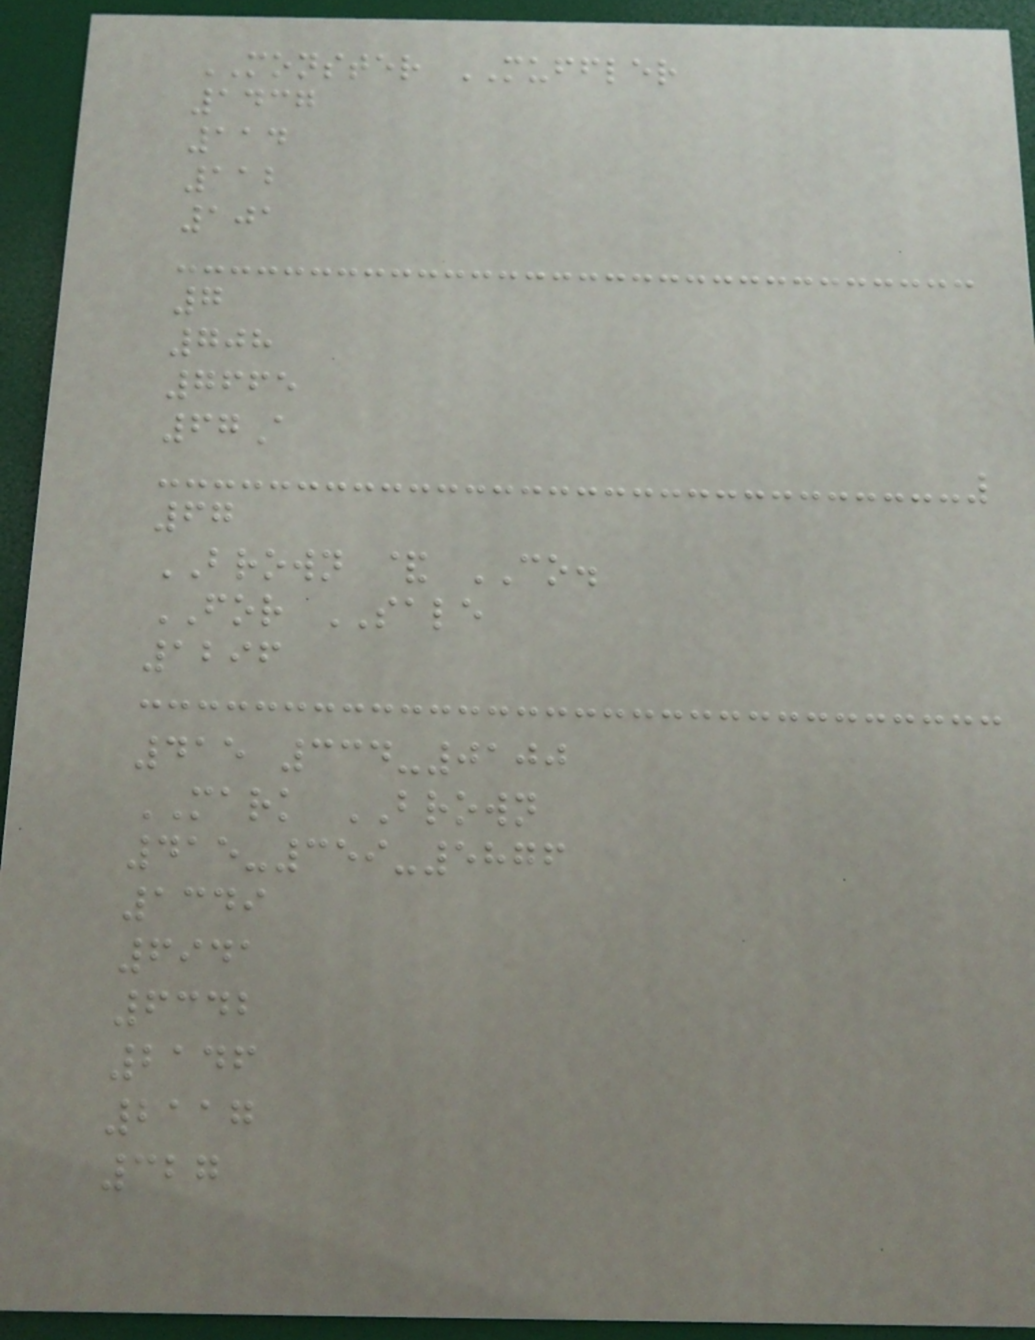MONSTER MUFFLER
1437
114
112
101
7
708
7665
67A
67
BROWN & CO.
FOR SALE
1296
415 334-0100
MARK BROWN
415-359-5876
1349
6941
6342
2146
2117
327
